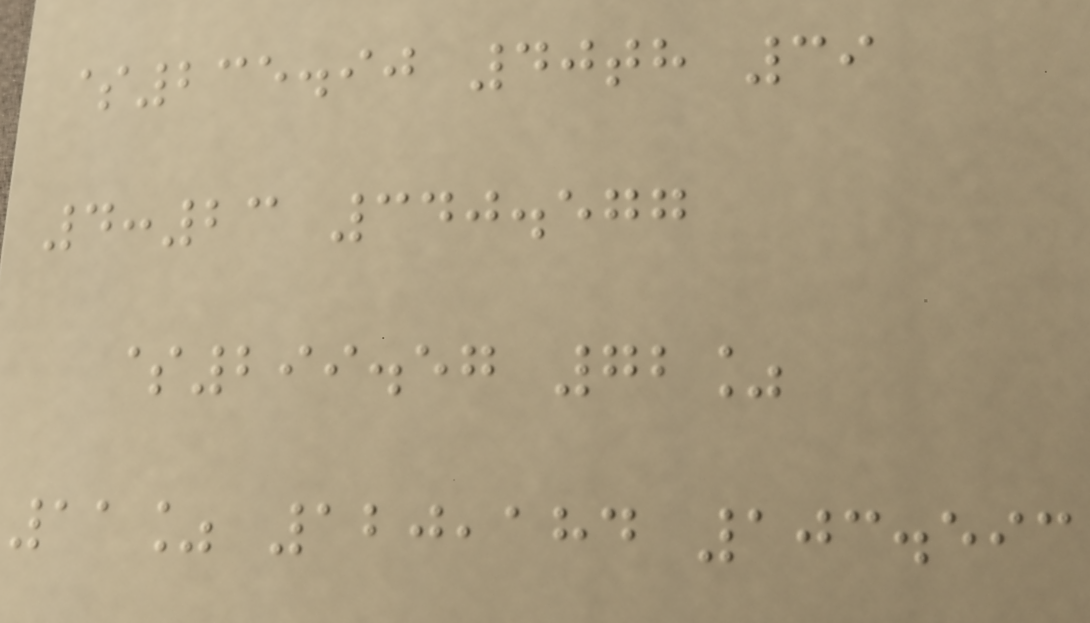$235.90 40th 39
4:23 340.577
$299.57 72%
11% 120,184 103.593
